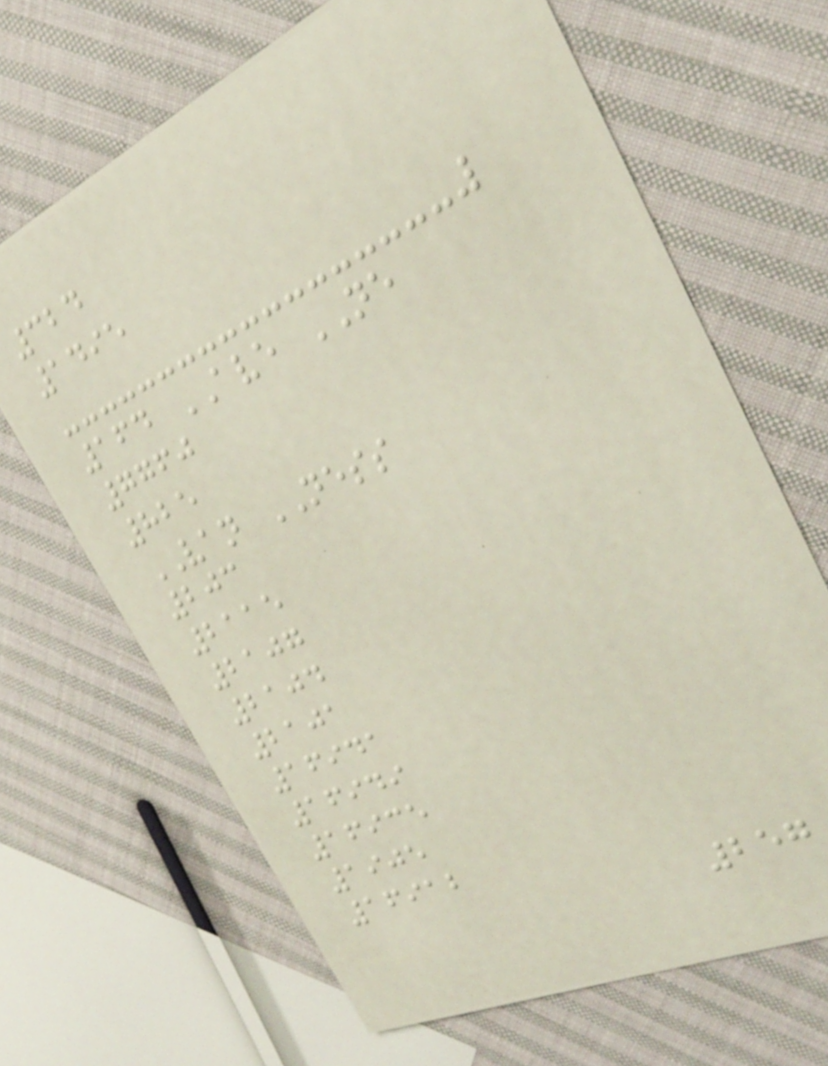324
1495
164 AVE NE
7760
825
VAN NESS
203
2115
2107
2104
2101
16941
16949
16935
1905
16912
257
